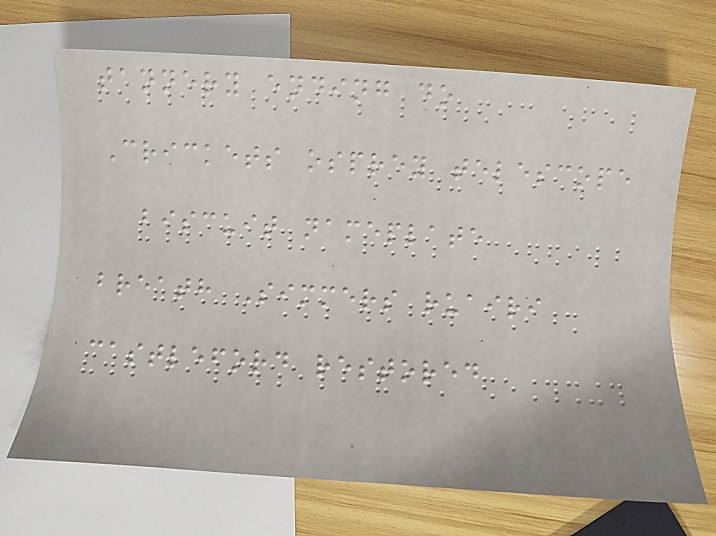tannery ending do
Crickets osprey telescope
biscuit nameplate
breath Simmers ruairi
castleford restored
